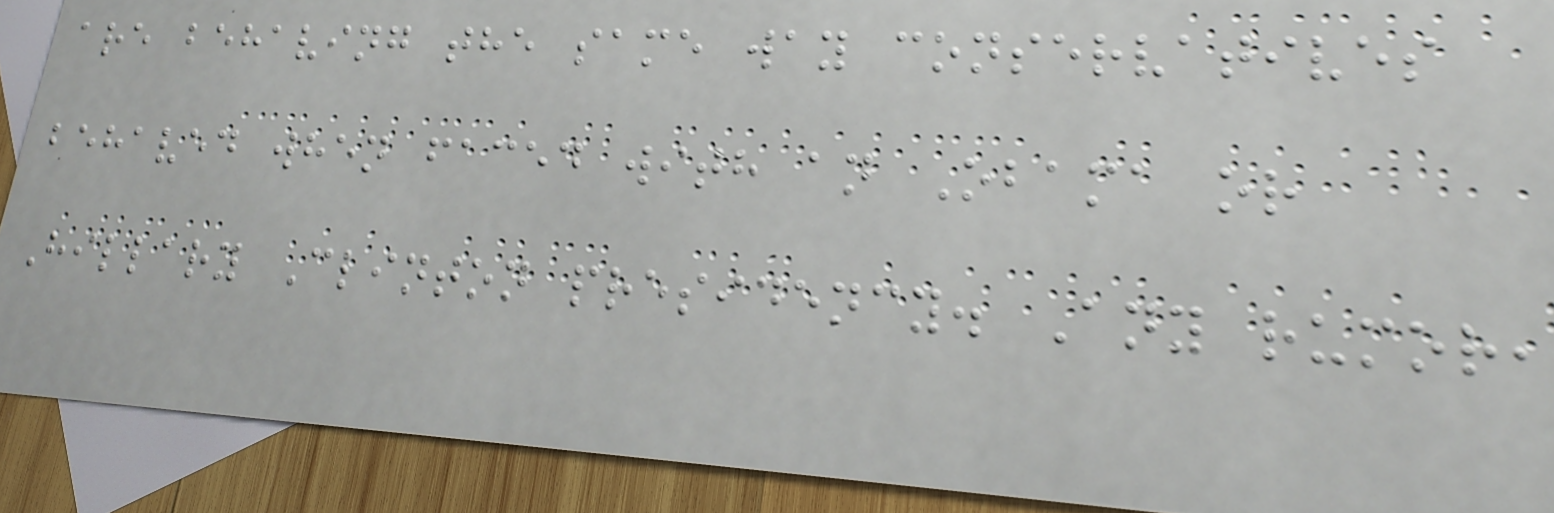are behaving the same way conservatives
behaved when faced with an Obama or
Hillary Clinton presidency. Any rumor,
